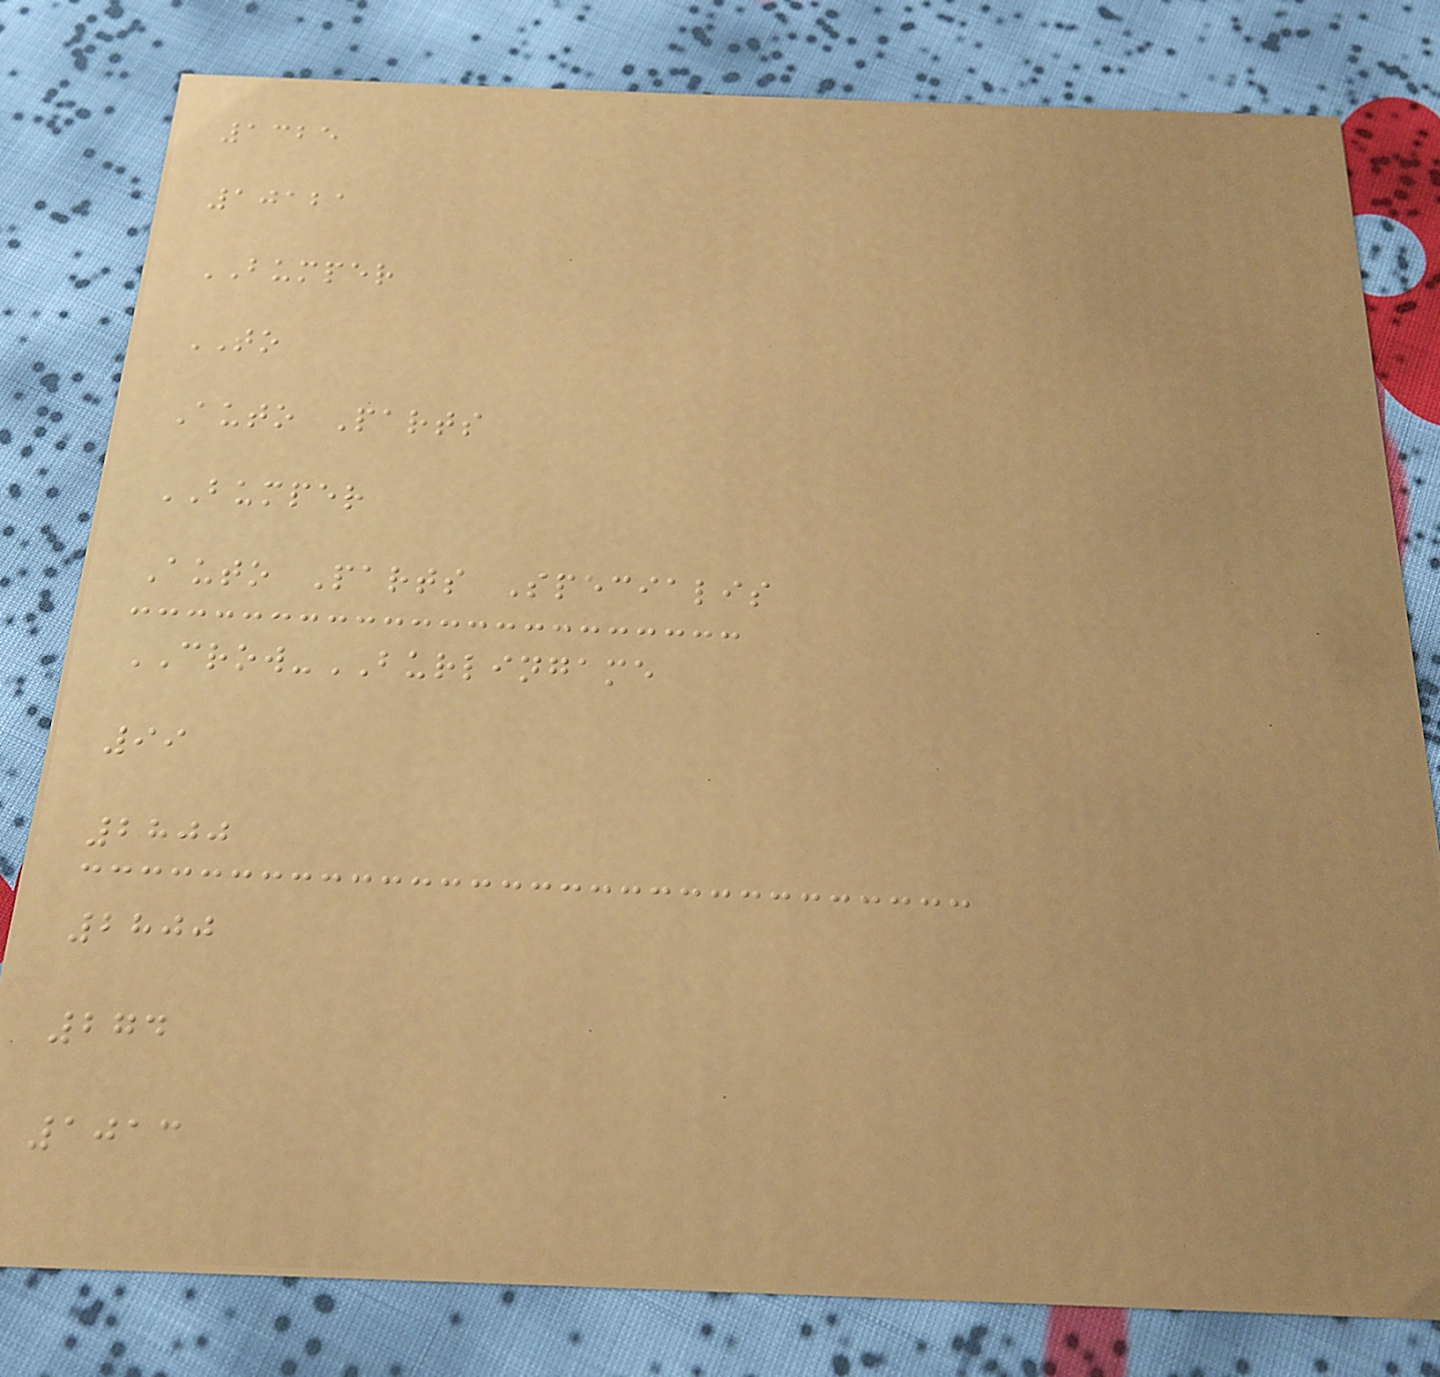1325
10121
BUMPER
TO
Auto Parts
BUMPER
Auto Parts Specialis
CROW-BURLINGAME
99
2800
2800
274
1013
